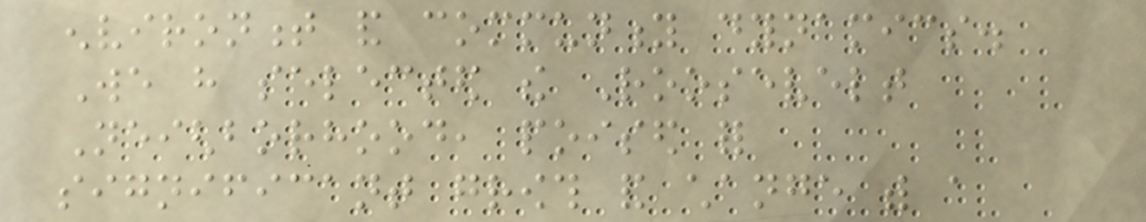environment and community dynamics.
We have selected the Roosevelt
Neighborhood, poised for
significant growth and change with a
